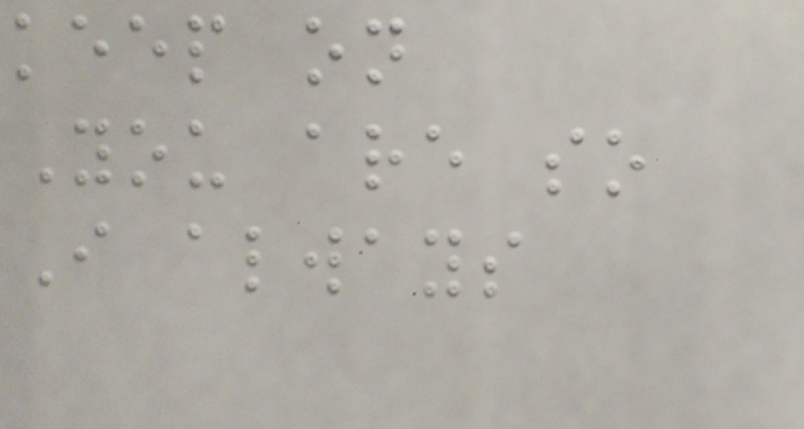keep on
You are so
I always
